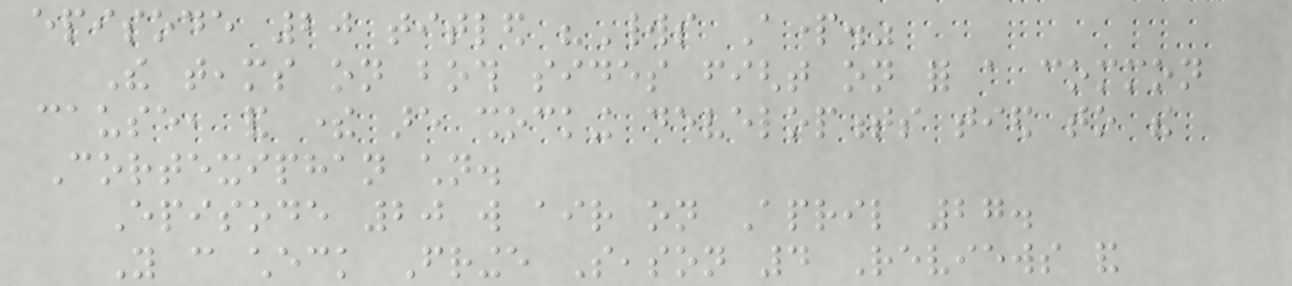episode 20 titled "Worlds Apart."
The teams on both sides fight on for a common
cause, and there are shocking developments tied to the
Cortexiphan children.
Episode 20 will air on April 27.
You can check Fringe Season 4 Reviews and
